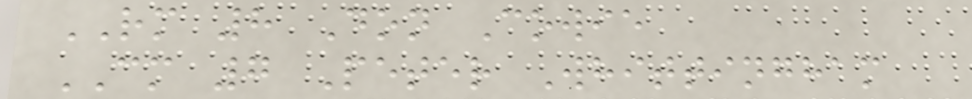RM 8 Don Cowie
CM 7 Peter Whittingham
